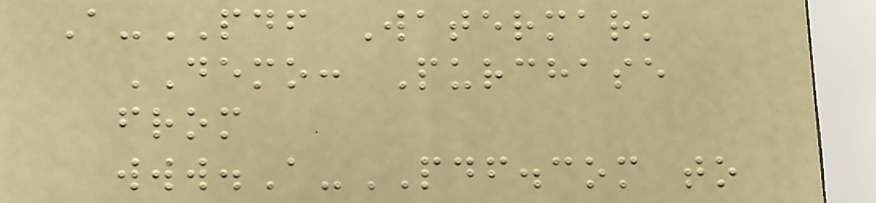A-PDF Watermark
DEMO: Purchase
from
www.A-PDF.com to
